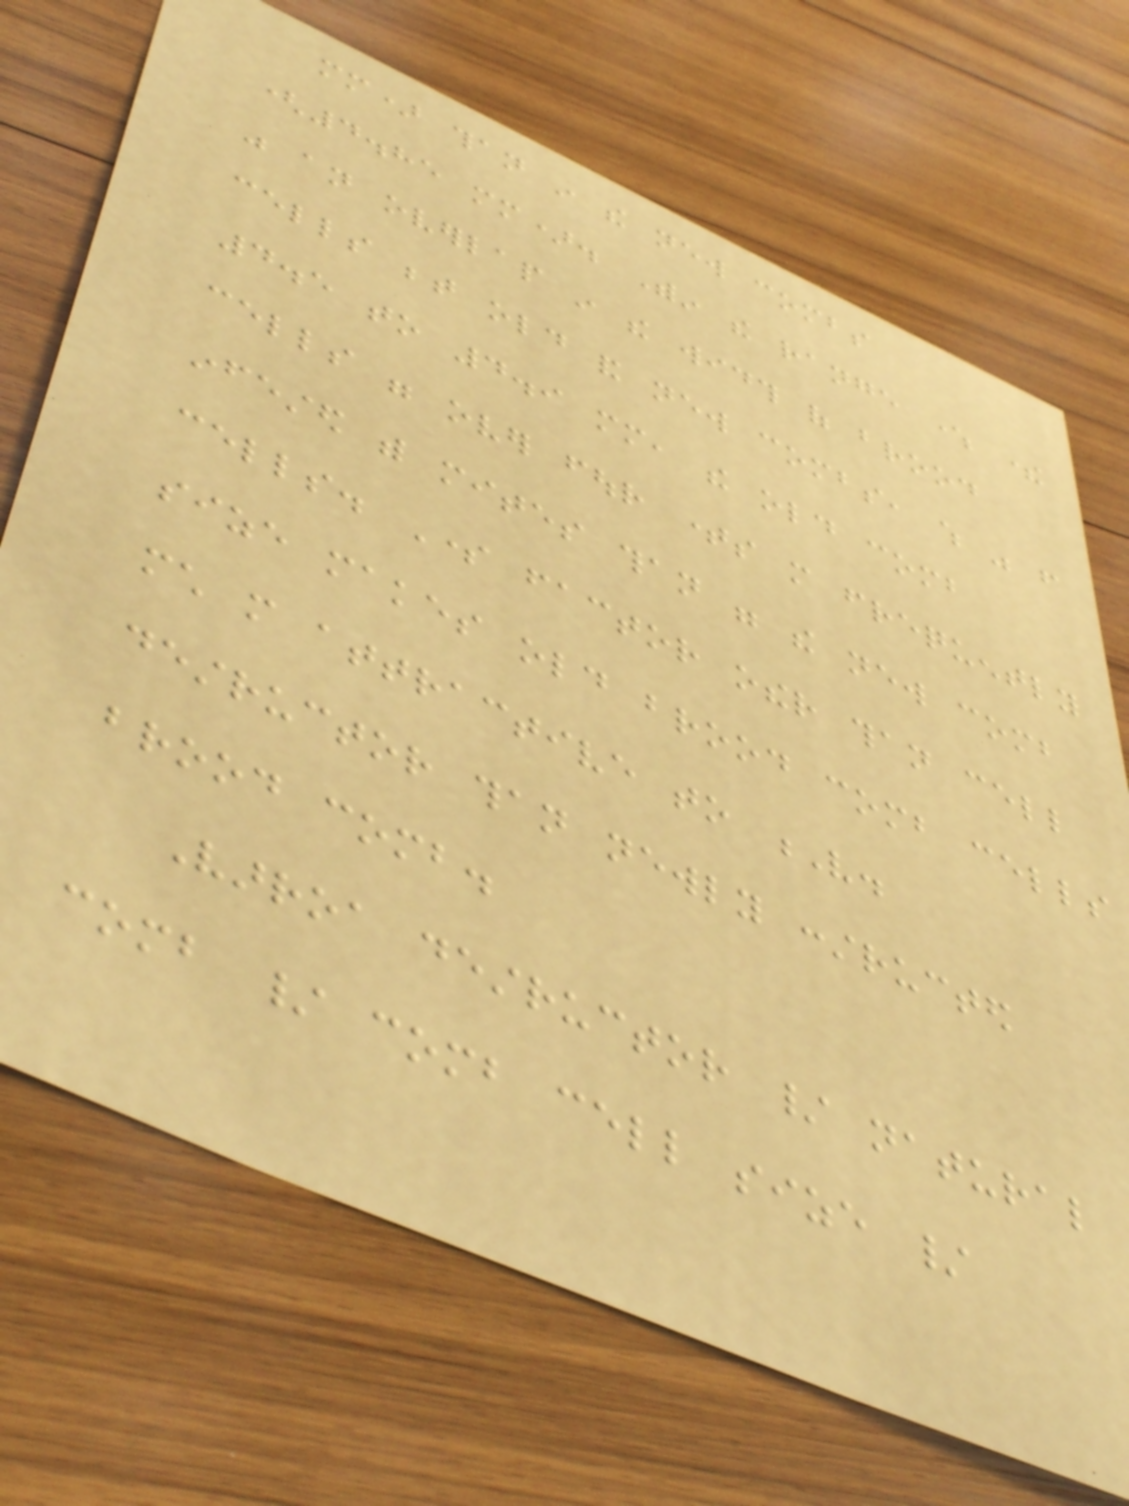mm) than in the new combs
(4.85 mm). Within the range where there
was an overlap in the width of brood
cells between old and new combs, which was from
4.5 to 4.9 mm, the old comb
cells were over four times more frequently
infested with mites than were the new comb
cells. Some factor other than cell
size makes old brood comb cells
much more attractive to V.
destructor than newly constructed
brood comb.
Varroa destructor / natural
comb / comb cell size /
